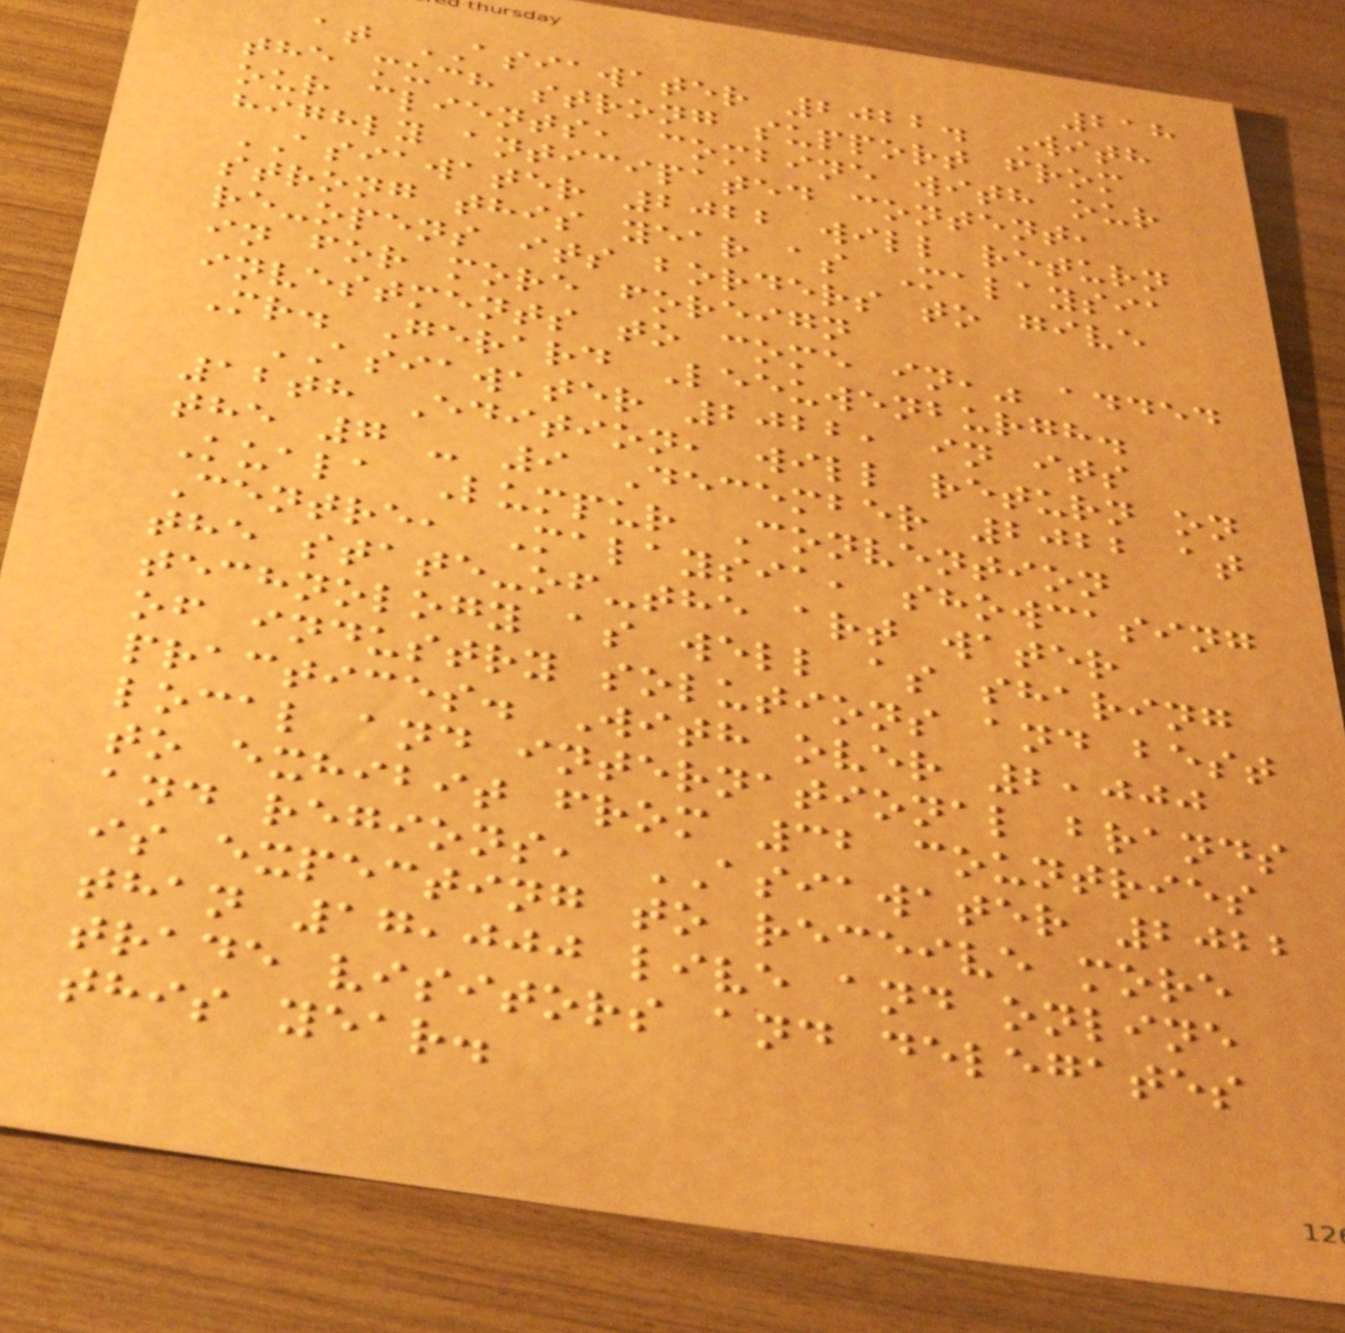218
at ASIAWATER 2022. With
the much strong support from
our clients, combine with our
highly anticipated content,
ASIAWATER 2022 will return
strong this year as Malaysia
re-opens its borders to give
in for more foreign
investments to come in," added
Mr. Gerard Leeuwenburgh.
ASIAWATER 2022, in its
12th Edition, will return on
the 7 - 9 December 2022 at
Kuala Lumpur Convention
Centre, Malaysia, showcasing
the state-of-the art water
technology as well as sharing
of industry solutions and best
practices. With over 2,000
local and international brands
to exhibit from 32 countries
and regions, ASIAWATER 2022
is expecting to receive more
than 17,000 live and online
trade visitors and delegates
this year.
